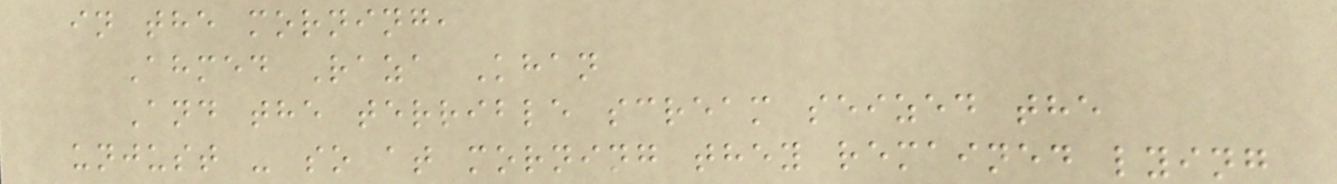in the morning,
Ahmed Raza Khan
And the terrible scream seized the
unjust - so at morning they remained lying
